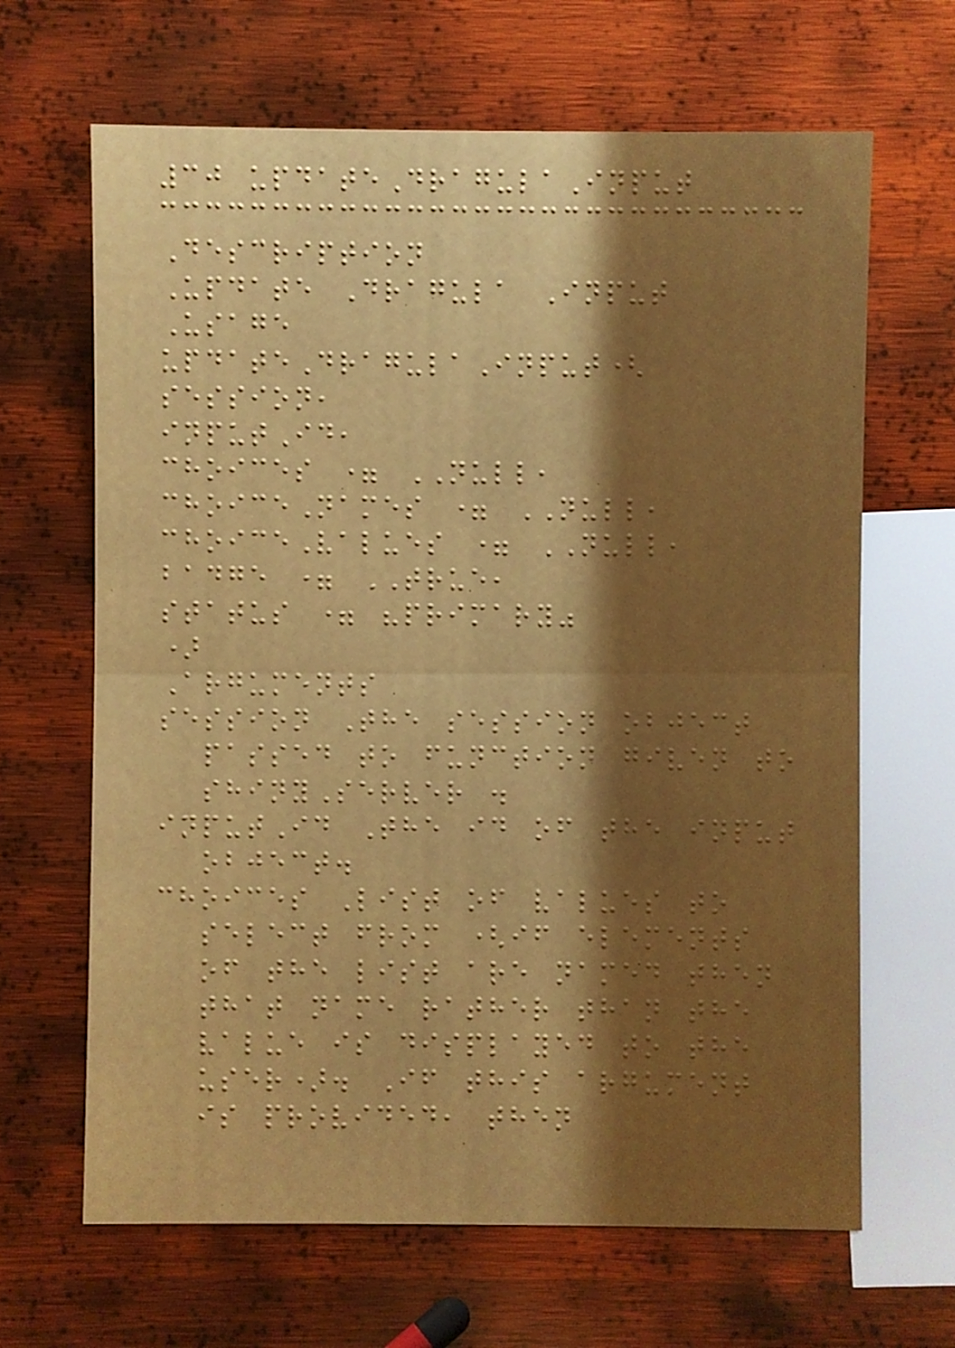30 updateDragulaInput
Description
Update Dragula Input
Usage
updateDragulaInput(
session,
inputId,
choices = NULL,
choiceNames = NULL,
choiceValues = NULL,
badge = TRUE,
status = "primary"
)
Arguments
session The session object
passed to function given to
shinyServer .
inputId The id of the input
object.
choices List of values to
select from (if elements
of the list are named then
that name rather than the
value is displayed to the
user). If this argument
is provided, then
